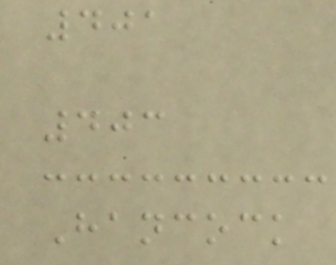401
403
Hancock
